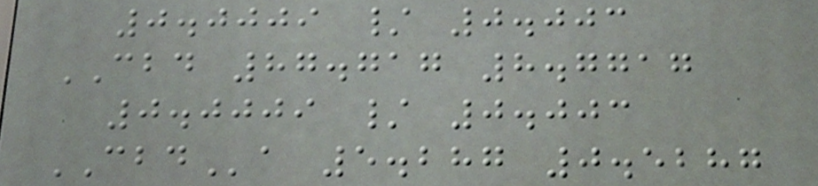0.0009 / 0.003
CBD 87.717 8.7717
0.0009 / 0.003
CBDa 5.287 0.5287
